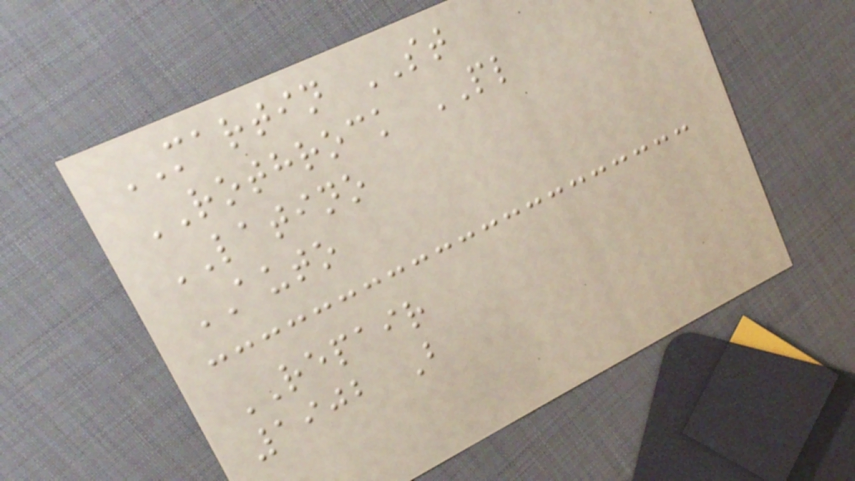MARTIN ST
ROTHROCK PL
LATINO
AUTO
REPAIR
1902 B
